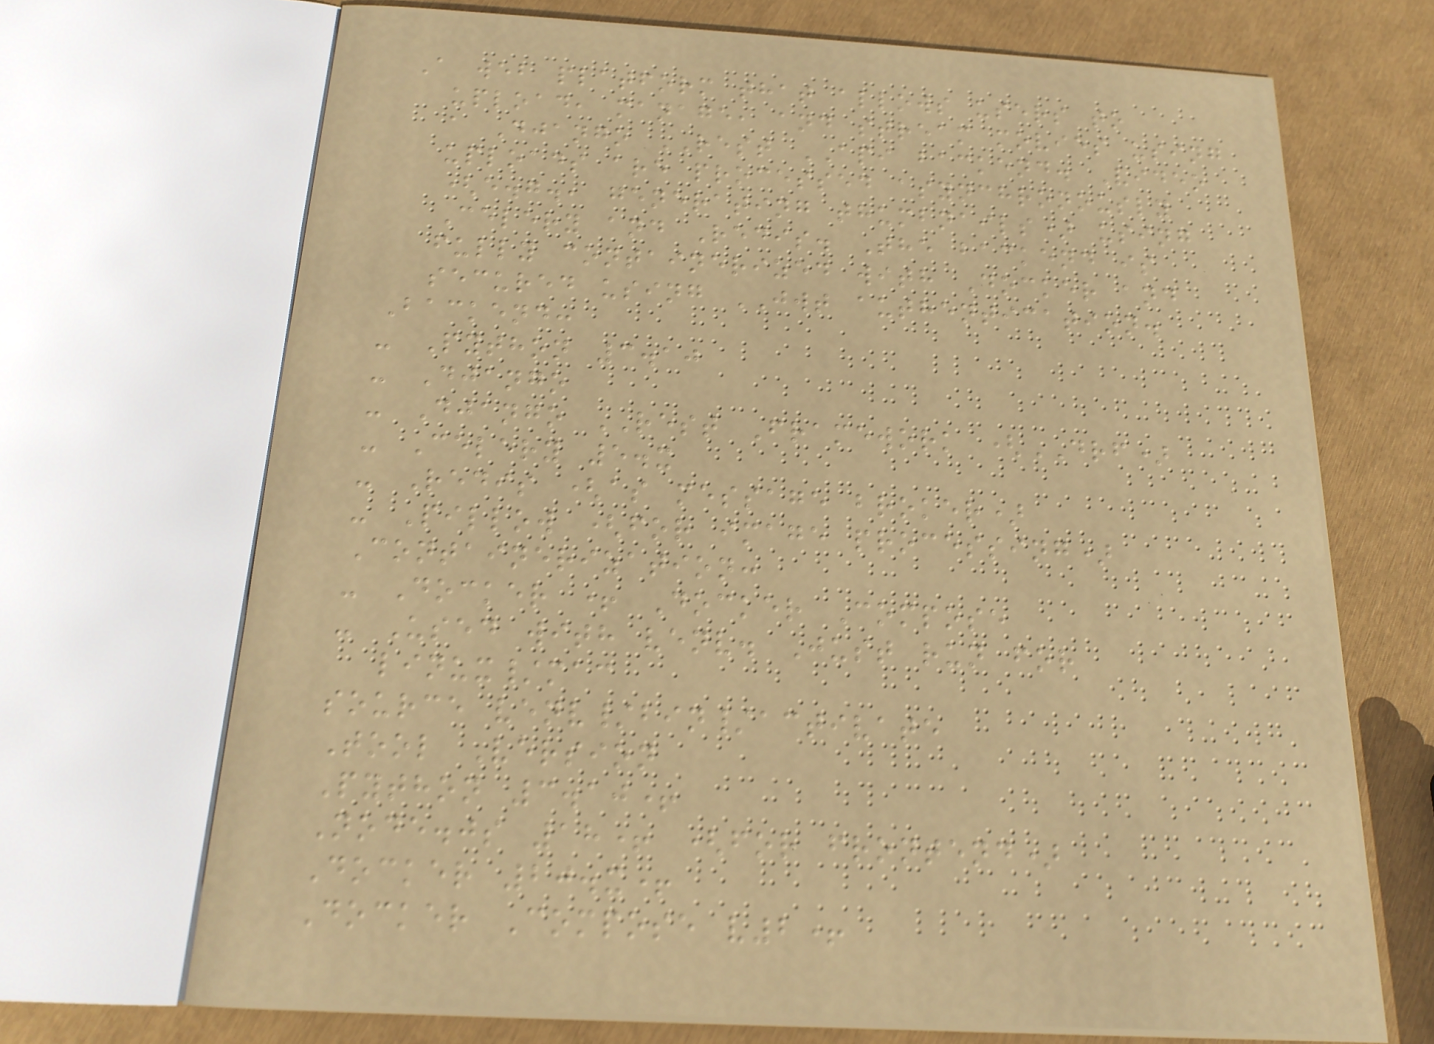A web platform that allows users to
upload, manage, and stream movies using
a Django REST API backend. Video
uploads are processed asynchronously
(e.g., generating thumbnails) using
Celery and Redis. The backend is
fully containerized with Docker and
secured using JWT authentication.
Backend:
- Python 3.10
- Django
- Django REST Framework (DRF)
- Celery 5.x
- Redis (as message broker)
- Pillow (for image processing)
Containerization:
- Docker + Docker Compose
- Used with venv. Just run for
linux/mac
source venv/bin/activate
Tool Version
Python 3.10+
Node.js 18+ (for frontend)
Docker 20.x+
Docker Compose v2+
